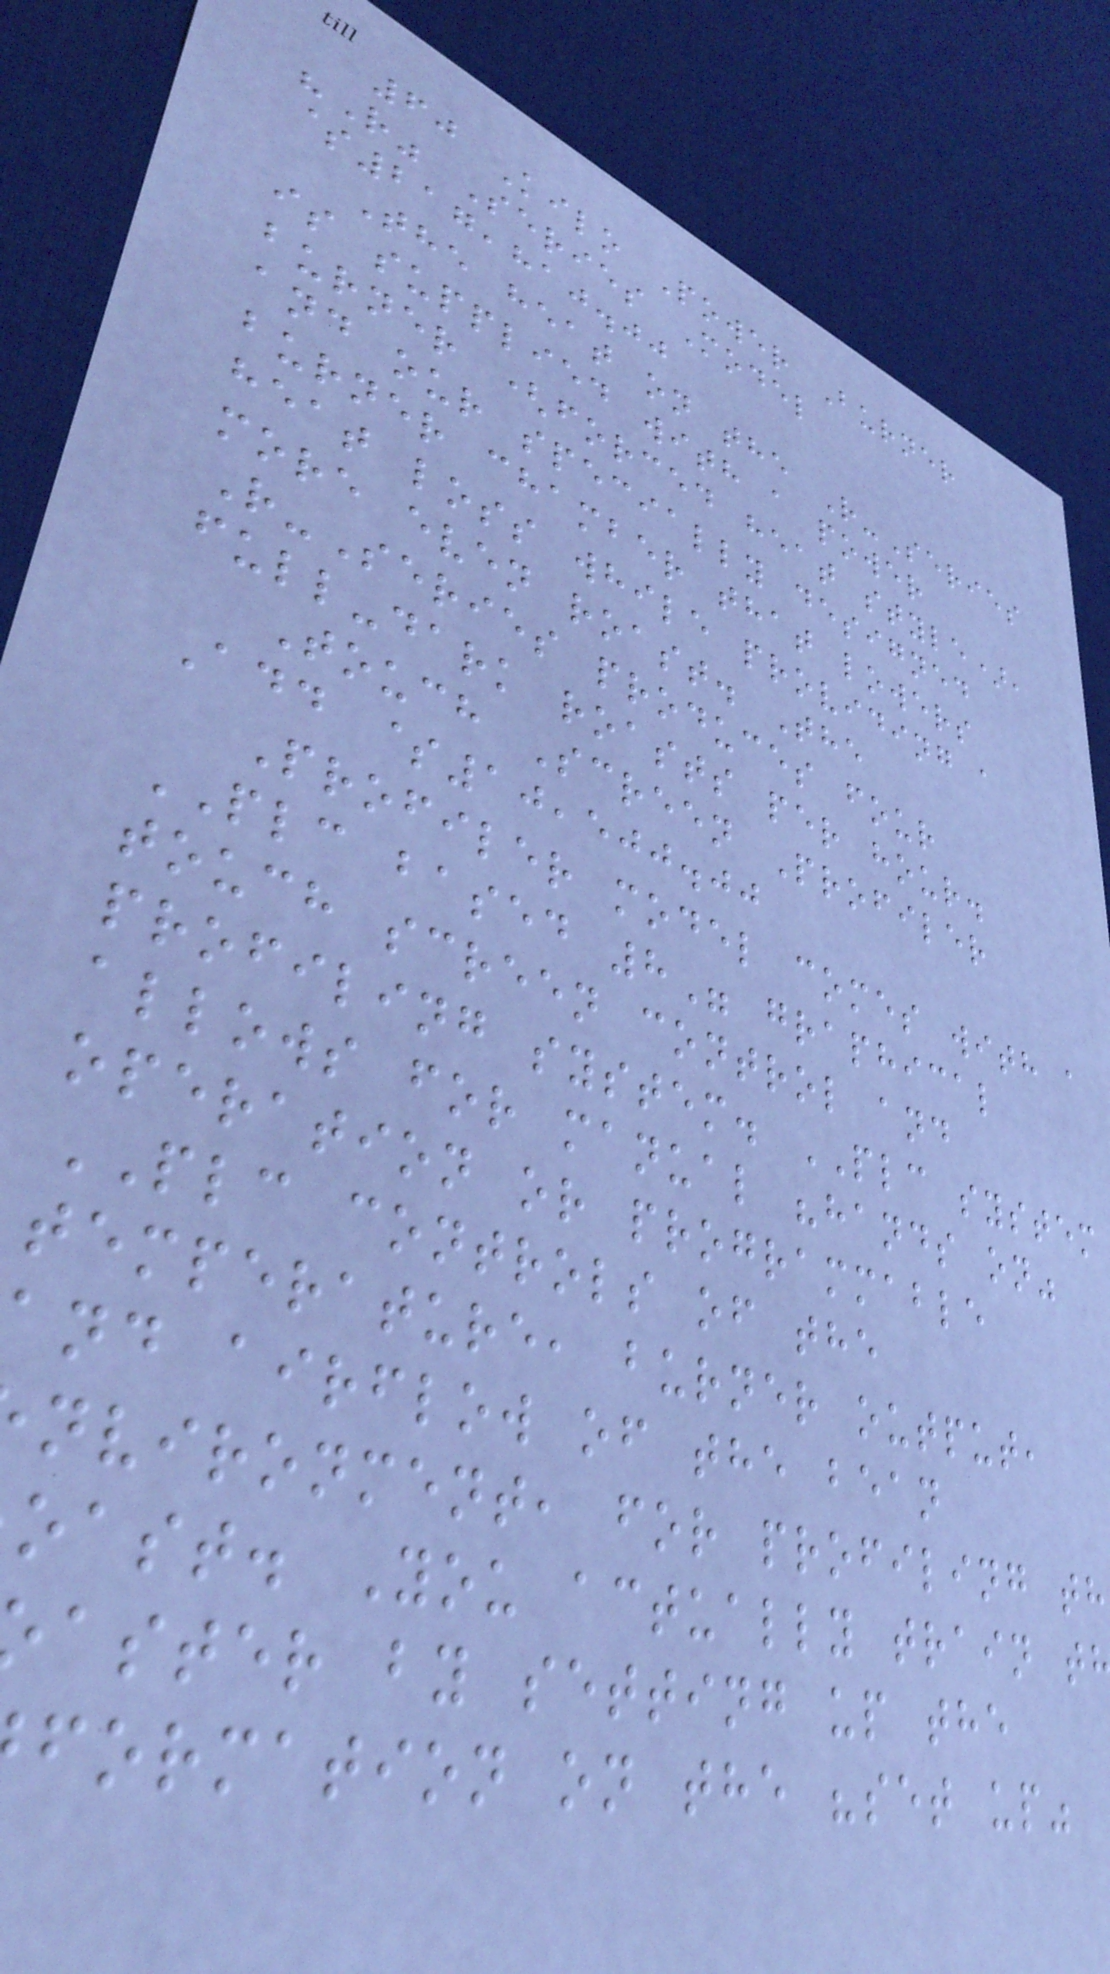60 Kilo Power Burner
"R" Series Model
$217,810.00
The heat on the R-Series
is supplied with a power
burner (forced heat style),
and our specially designed
burner chamber that lowers
heat loss while providing a
more even roast. The
R-Series produces four
full-dark roasts per hour.
Touch Screen Profiler
Add $10,500.00
Profiler model comes with a
PLC based 8" graphical
touch screen control and
profiling system. PLC system
allows for manual "hands on"
operation or programmable
PLC controls of the
temperature, burner output,
and airflow of the bean
nvironment, for profiling th
oast. You actually train t
aster by setting up the
formation on the "set up"
